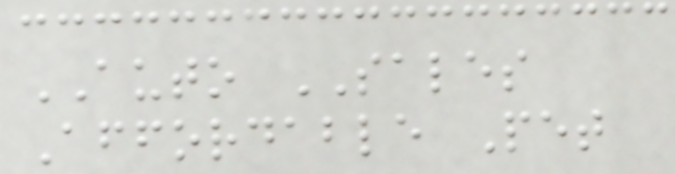AUTO SALES
Affordable Pet
